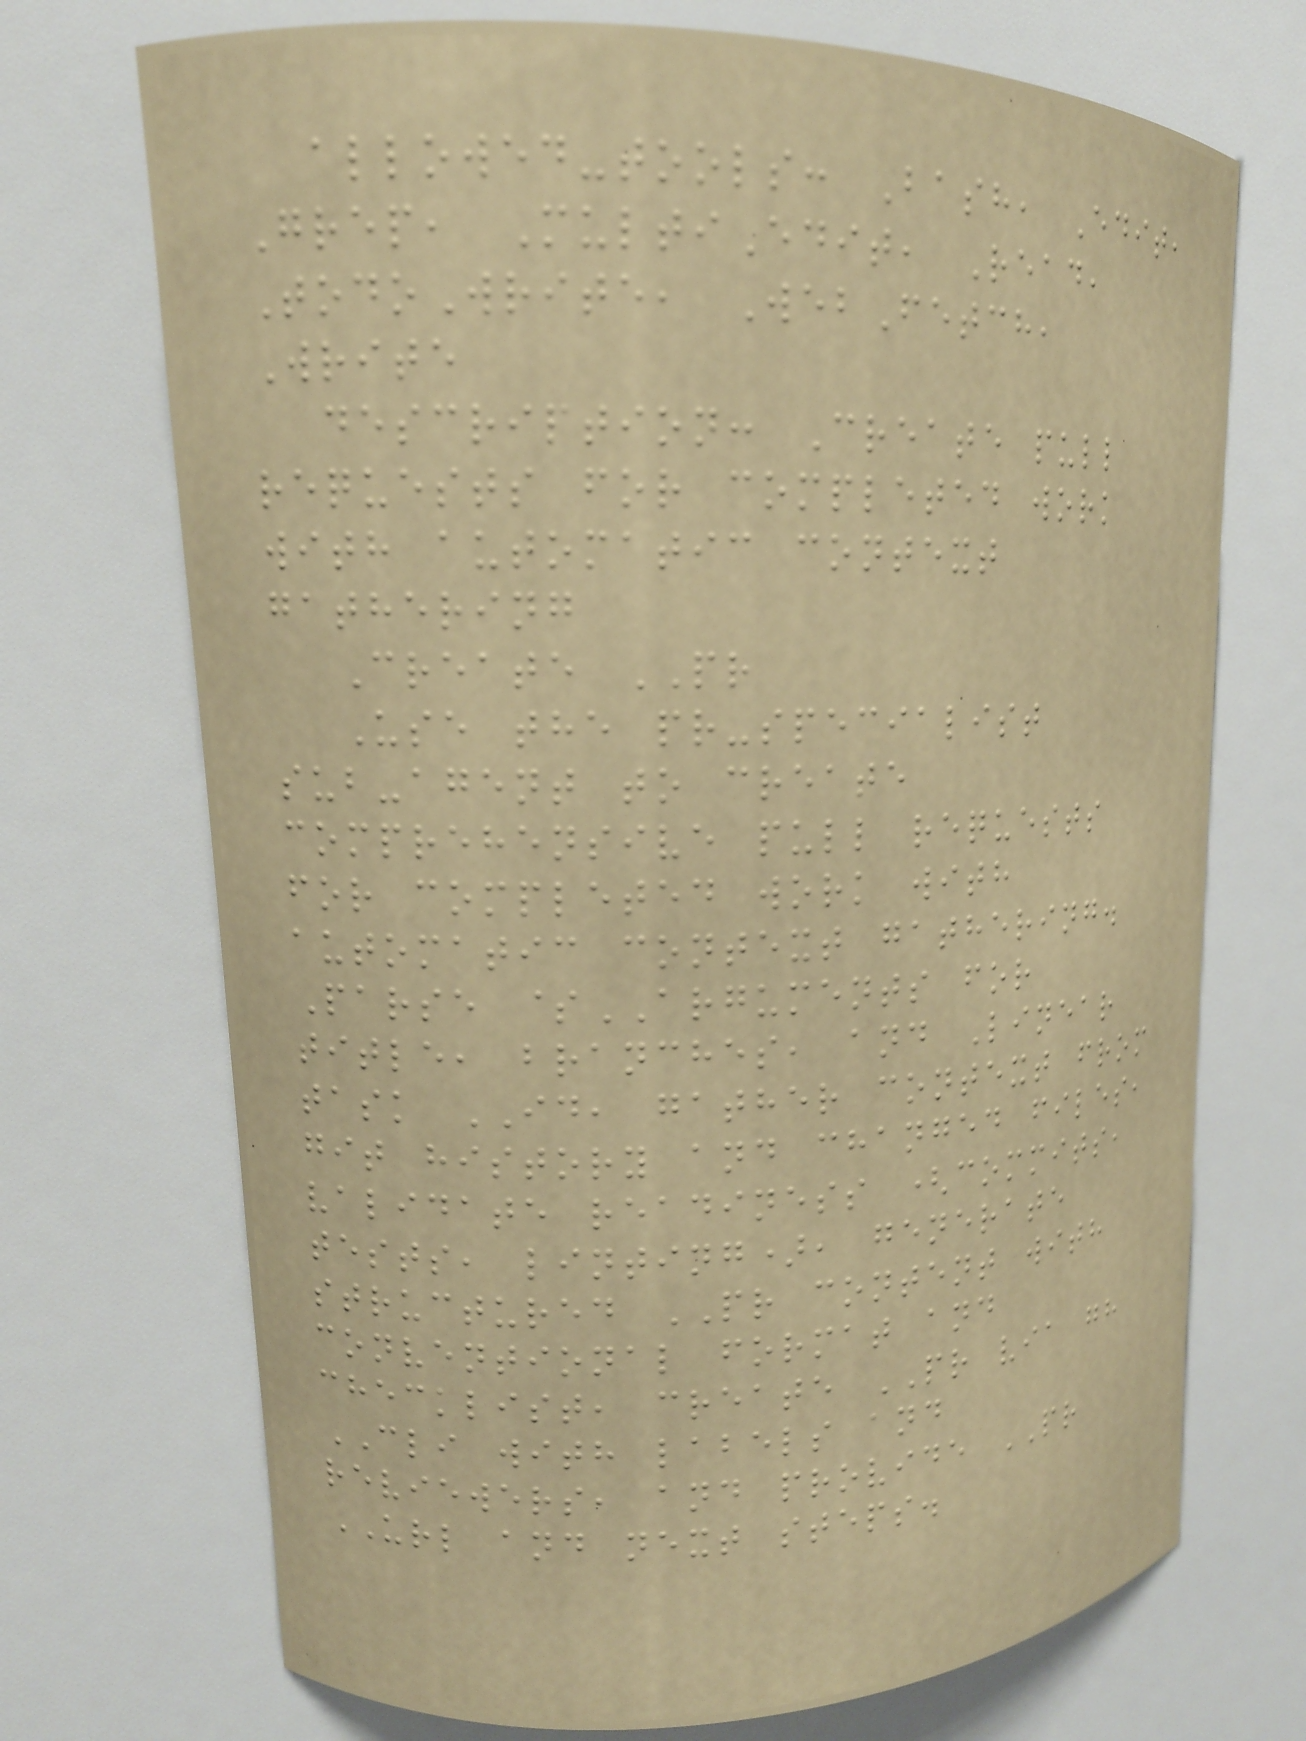allowed-tools: Bash, Edit,
Grep, MultiEdit, Read,
TodoWrite, WebFetch,
Write
description: Create pull
requests for completed work
with automatic context
gathering
Create PR
Use the pr-specialist
sub-agent to create
comprehensive pull requests
for completed work with
automatic context gathering.
Parse $ARGUMENTS for
title, branches, and Linear
task ID, gather context from
git history and changed files,
validate readiness (commits,
tests, linting), generate
structured PR content with
conventional format and
checklist, create PR via gh
CLI with labels and
reviewers, and provide PR
URL and next steps.
